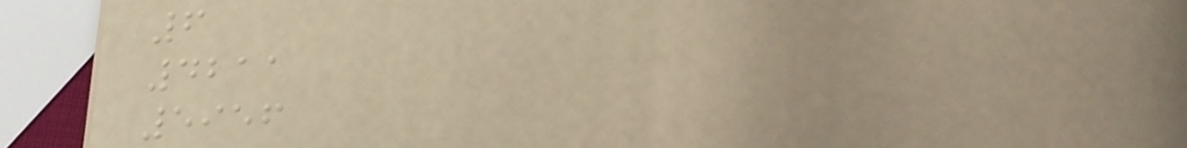6
4211
5956
